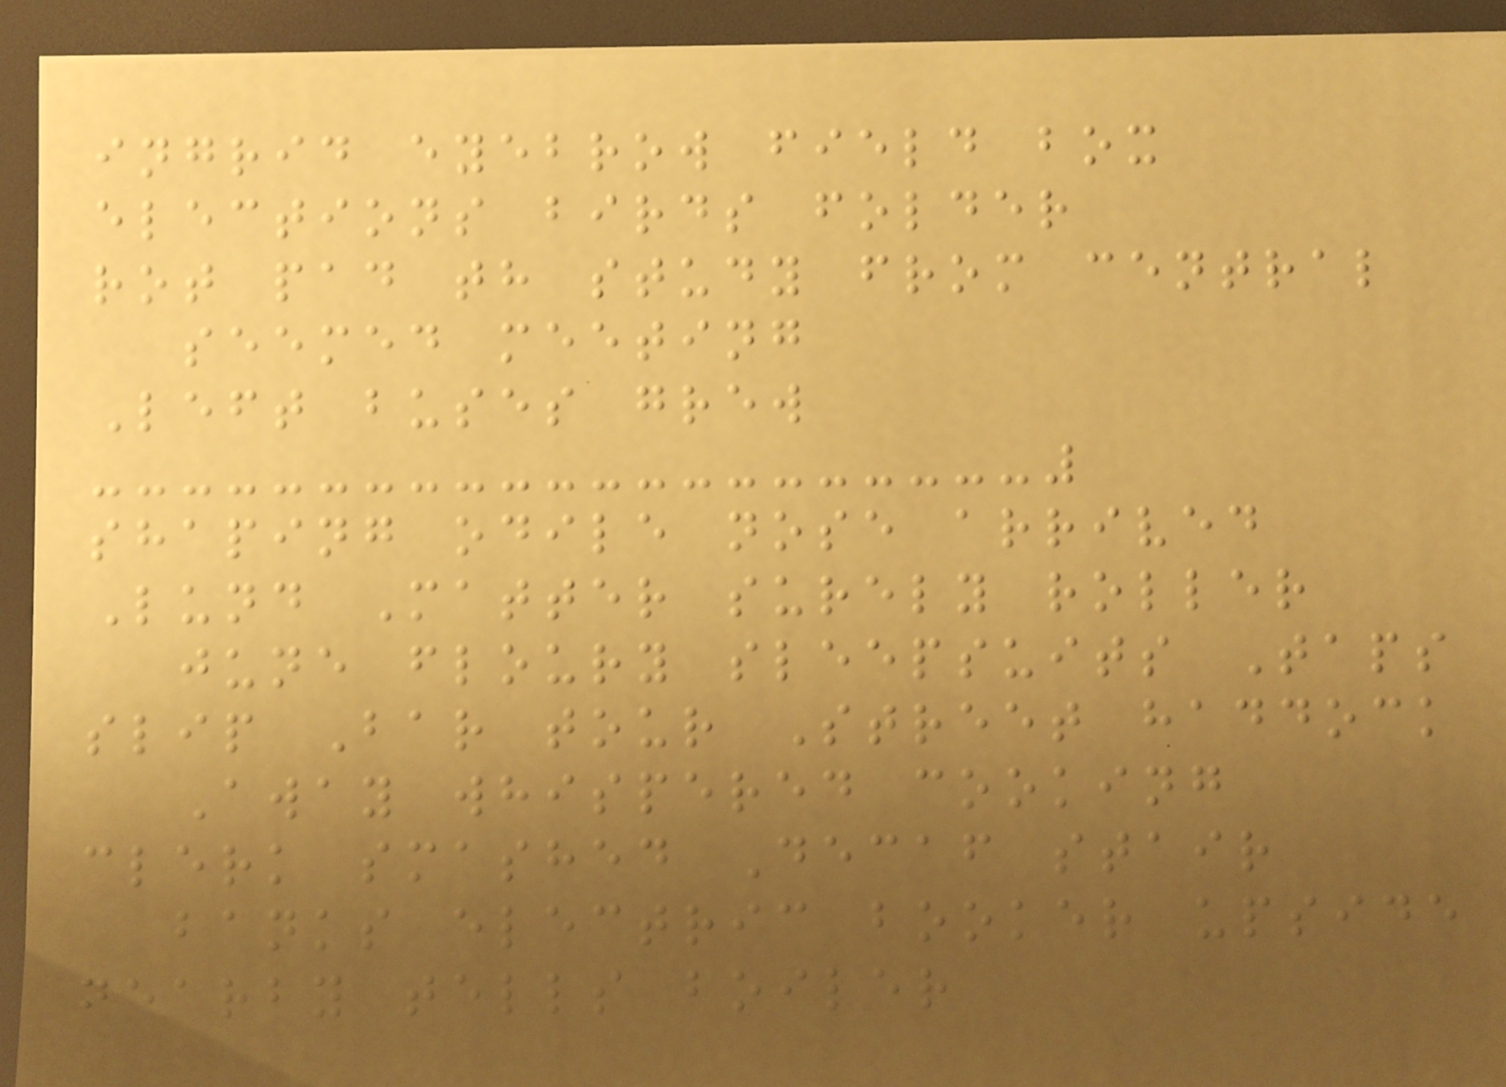ingrid eyebrow field box
elections birds folder
rot pad th study from central
seemed meeting
Left buses grew
shaping odile nose arrived
Lund Matter surely roller
june floury sleepsuits Taps
slip Bar tour Street haddock
Away whispered cooking
clerk smashed Decaf stair
banks electric booker upside
nearby tells boiler
